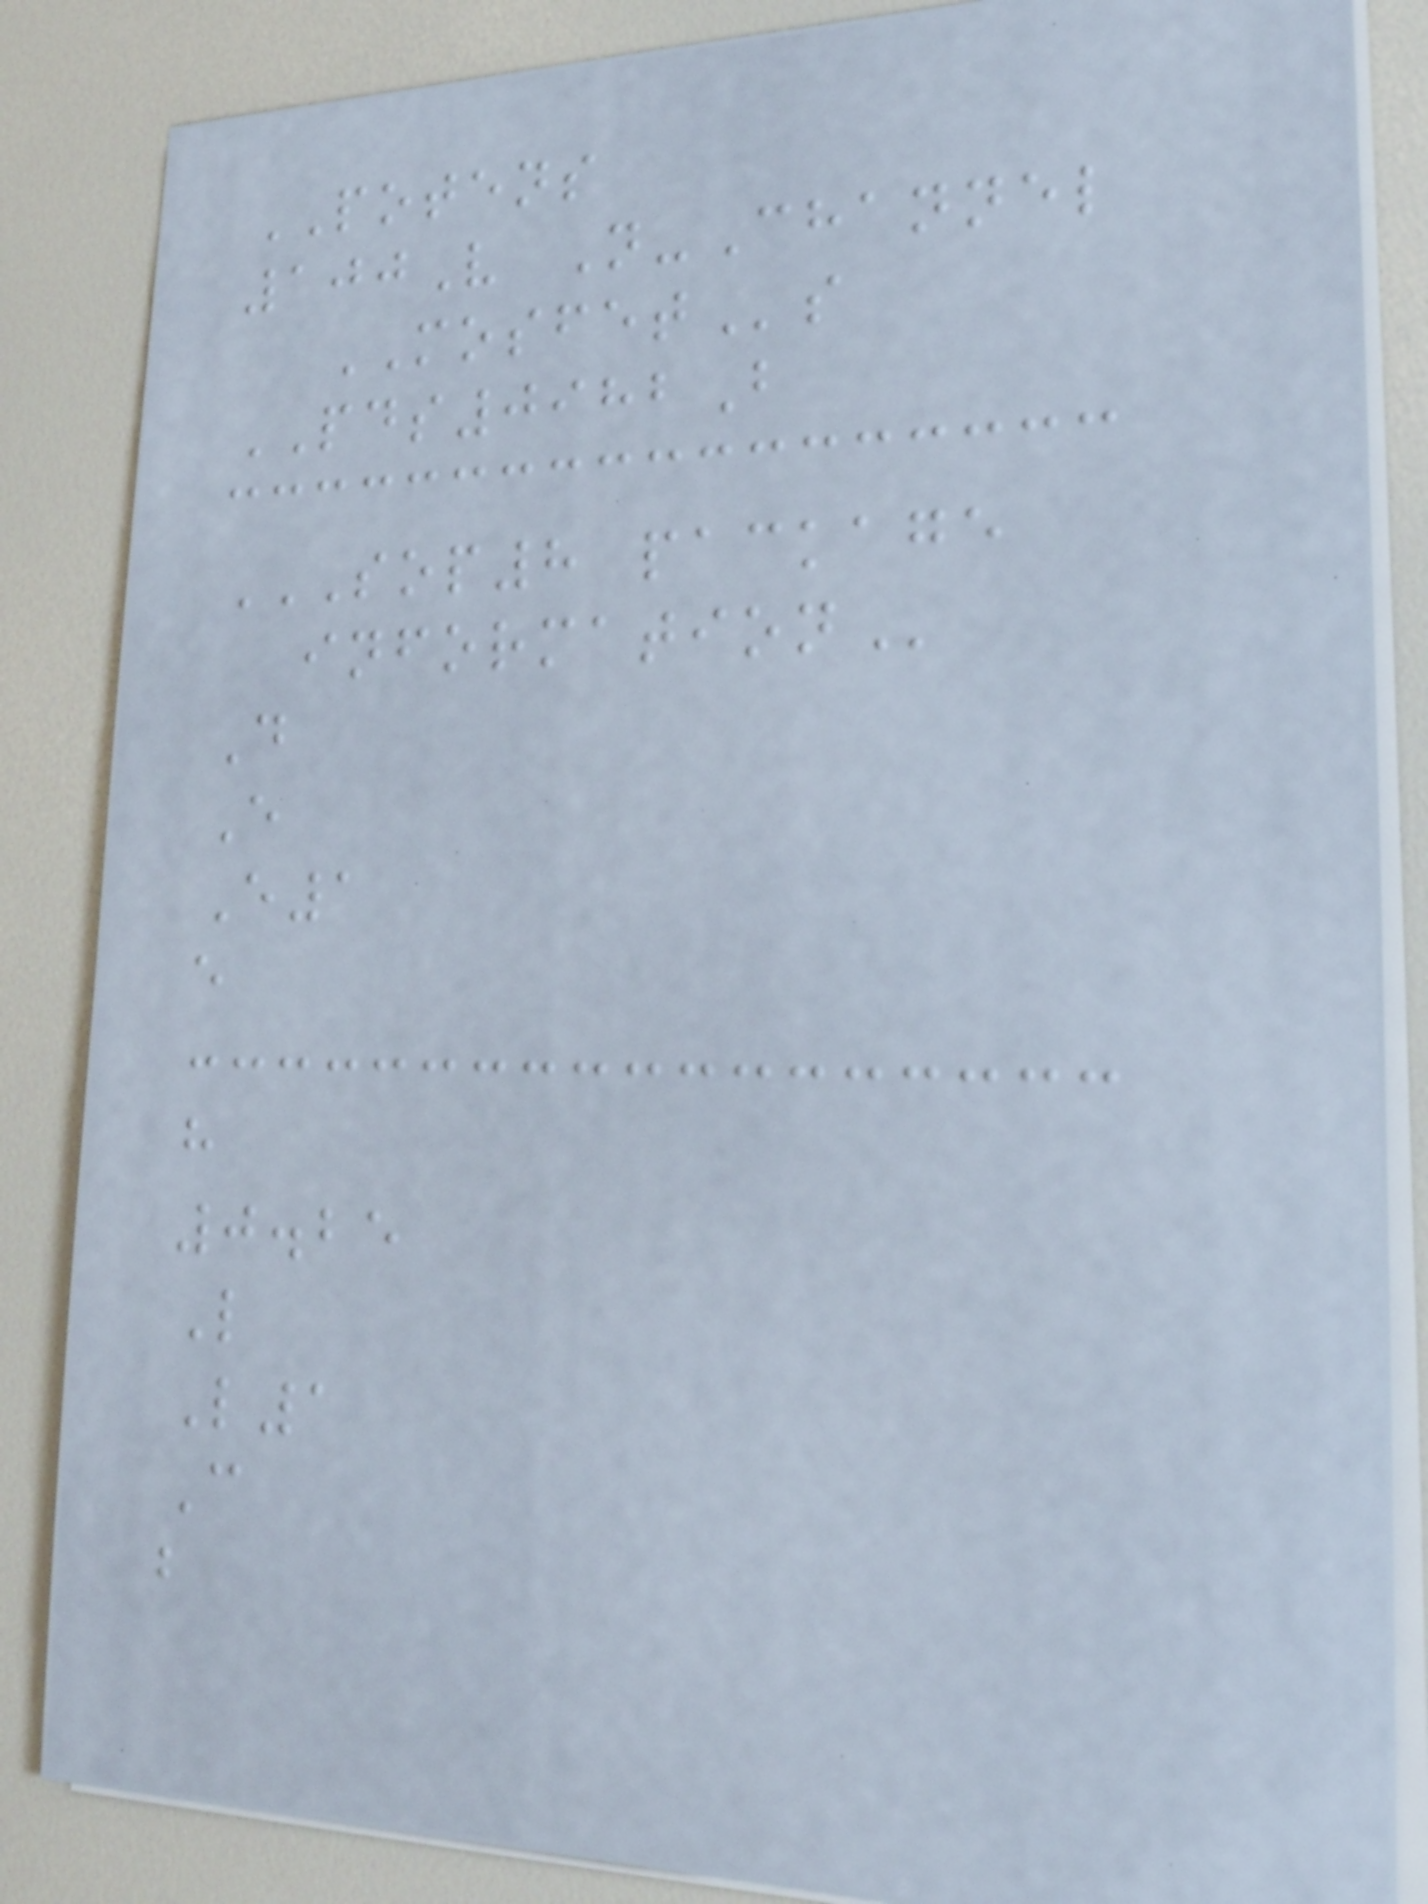POTENS
100V N-Channel
MOSFETs
PDS0982B
SOP8 PACKAGE
INFORMATION
D
E
E1
e
h
0.25
L
L1
C
b
